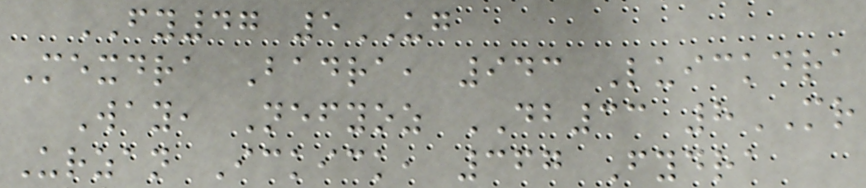FY47 5UG
Mexdra Badra, 943 Luickdra
Way, Nefyoz DB33 8MR
Urzan Ickick, 367 Fydra
